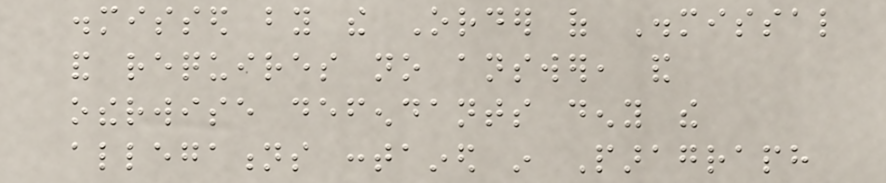dismissed by the Order of Dismissal
and requires no answer, and
otherwise defendants deny the
allegations contained in Paragraph
